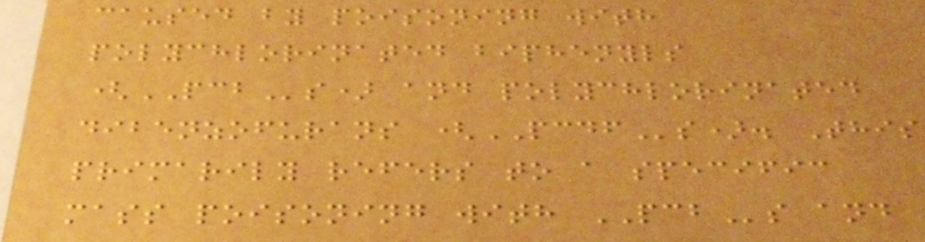caused by poisoning with
polychlorinated biphenyls
(PCBs) and polychlorinated
dibenzofurans (PCDFs). This
primarily refers to a specific
mass poisoning with PCBs and
